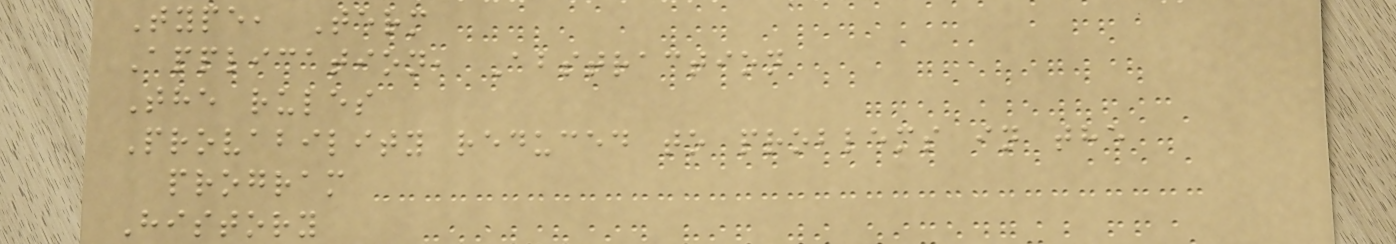Type, Term
Application, Abstraction
The rules
Provability reduced to problems in the
program
History
